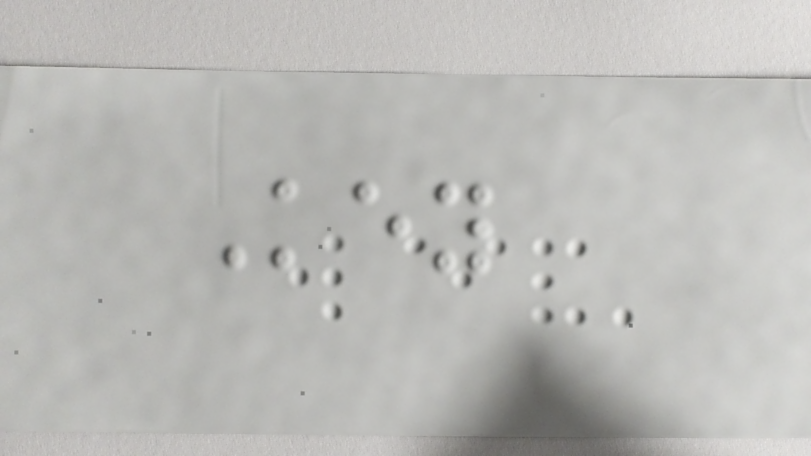Key
